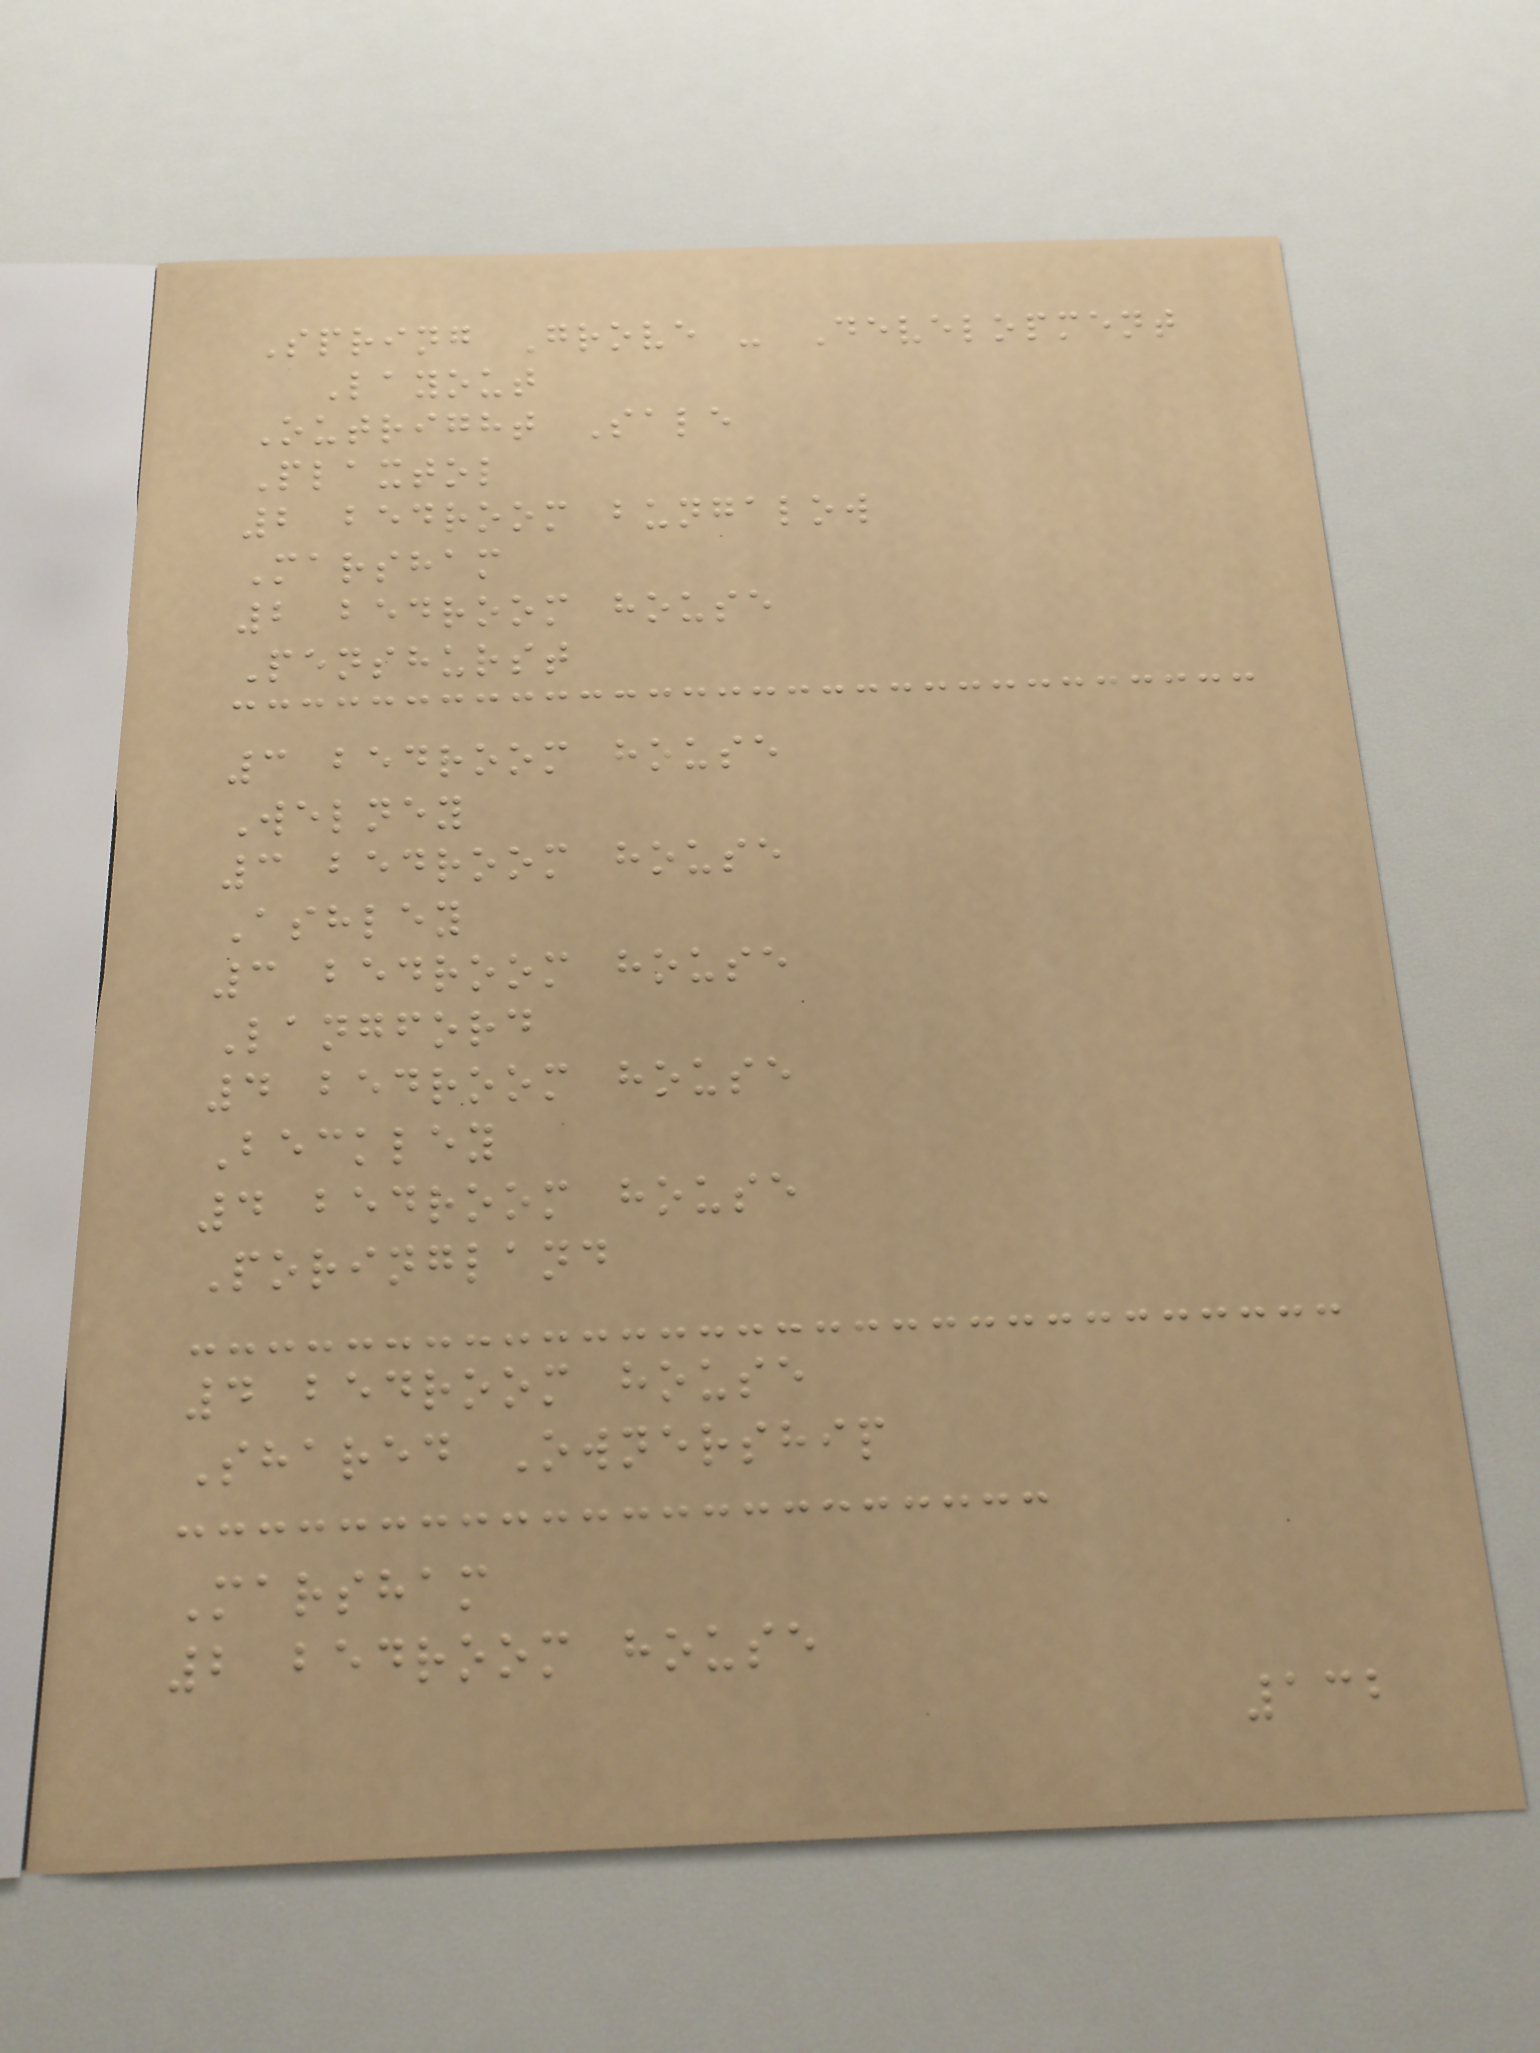Spring Grove - Development
Layout
Outright Sale
Plaxtol
2 bedroom bungalow
Marsham
2 bedroom house
Penshurst
3 bedroom house
Welney
3 bedroom house
Ashley
3 bedroom house
Langford
4 bedroom house
Beckley
4 bedroom house
Poringland
4 bedroom house
Shared Ownership
Marsham
2 bedroom house
132
